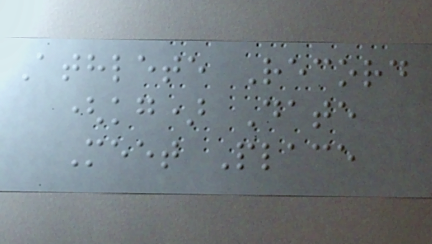Athlete Record
(kg) Date
Meet Place
